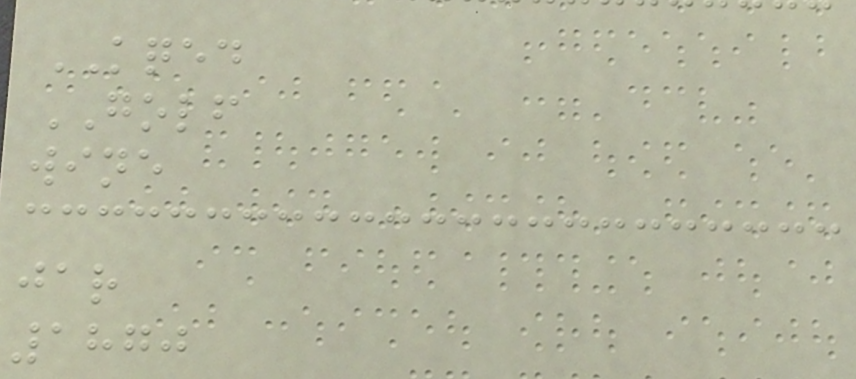KQED
GOLF
wine
jar
1870
